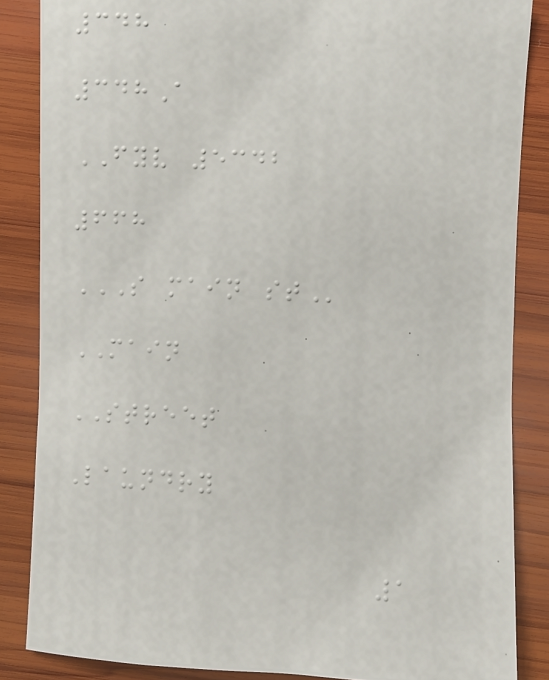348
348A
FYV 5342
668
S MAIN ST
MAIN
STREET
Laundry
1
